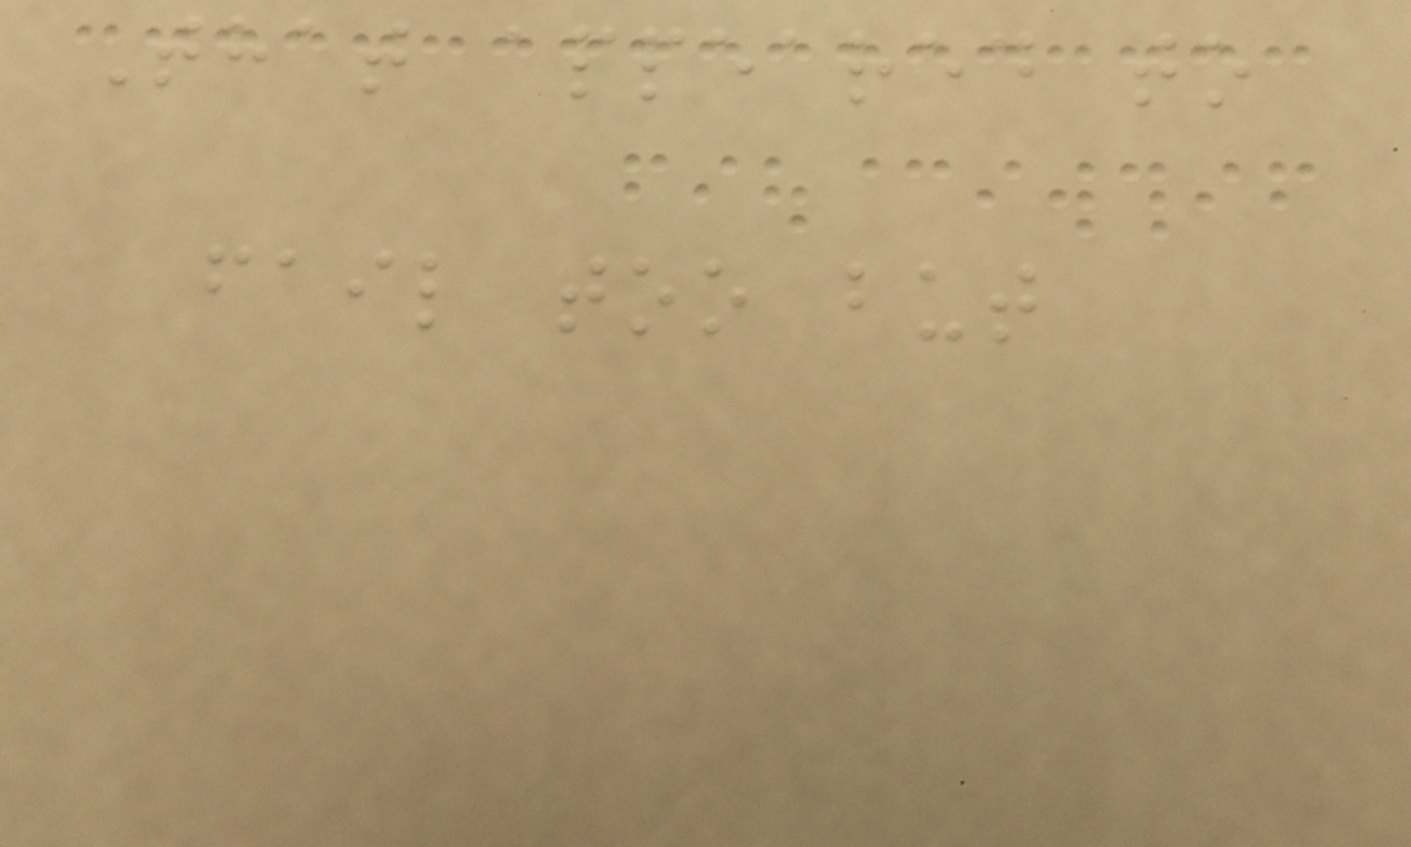That appeared to
fail too but
